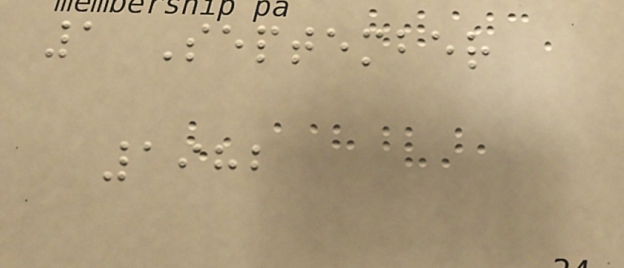1 September
1982
